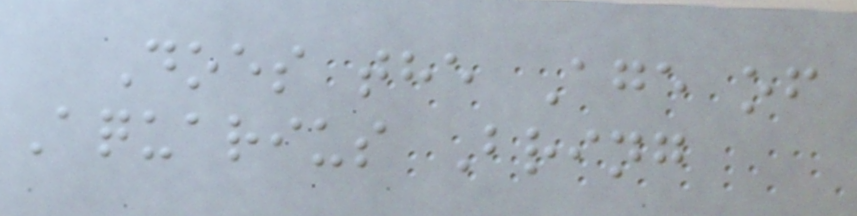Does the Age of
Aquarius Bring
